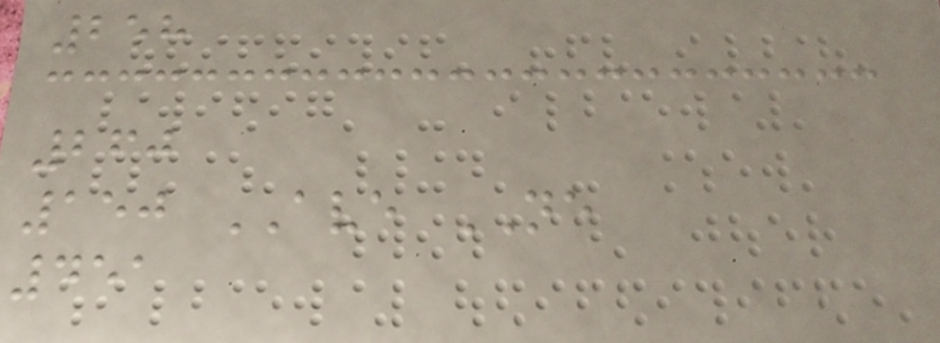258
260
150 AVE NE
451
